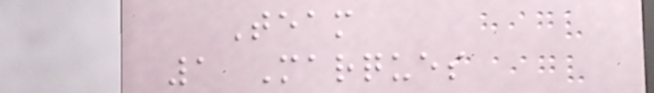Team
1 Marques
